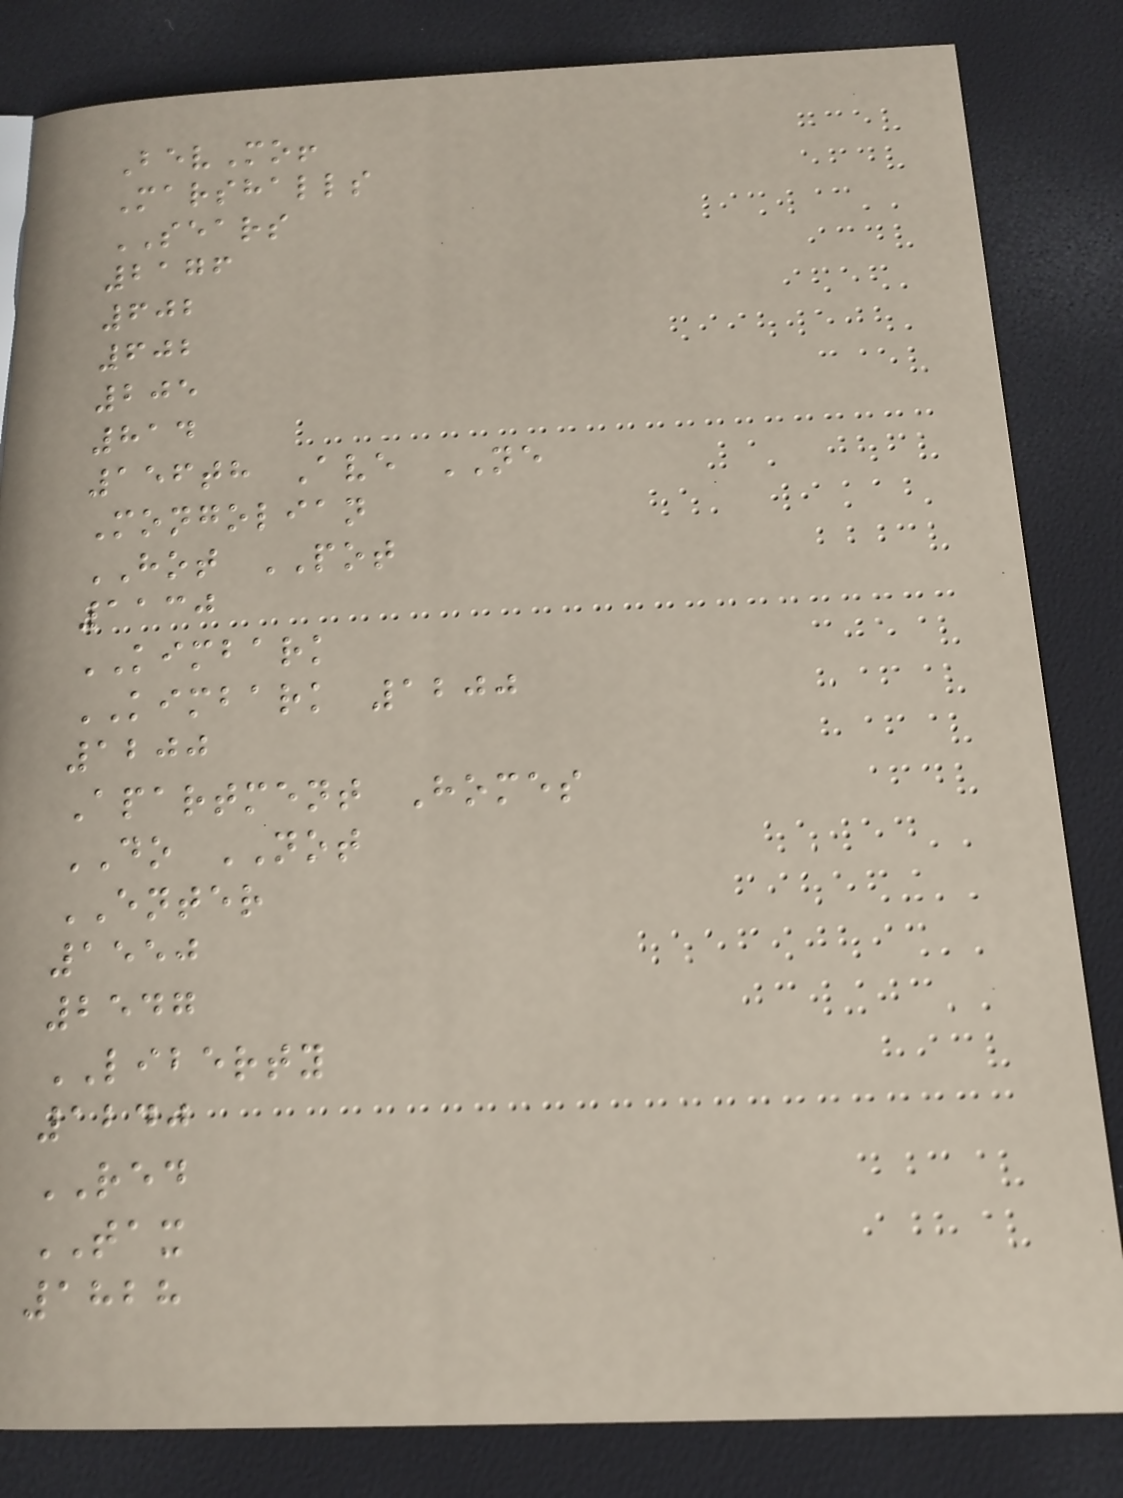BevMo!
Marshalls
SEARS
2176
602
602
205
814
156th Ave NE
Mongolian
HOT POT
1130
KIMBARK
KIMBARK 1200
1200
Apartment Homes
DO NOT
ENTER
1550
2547
LIBERTY
1240
RED
TAX
1828
